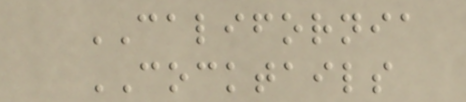CALIFORNIA
COCKTAILS
